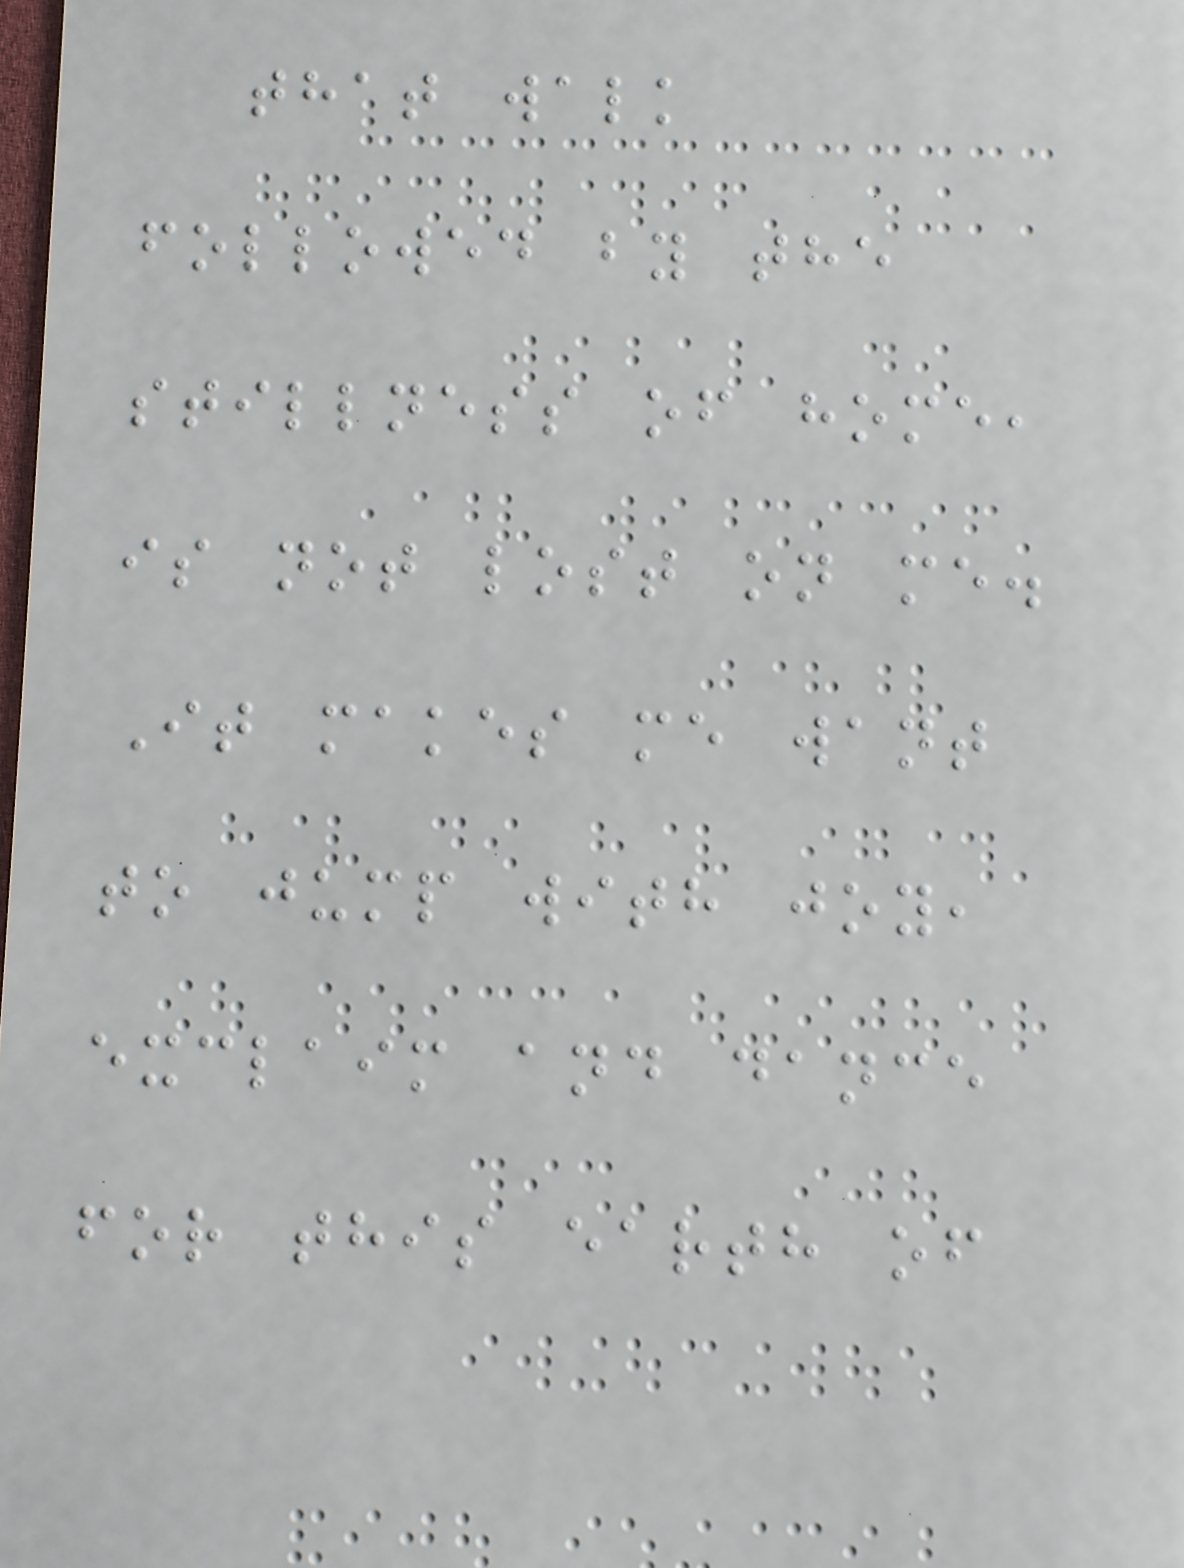that walk
followed by the
stillness of home,
is not lost on me.
It makes me want
to jump with joy,
exclaim and dance
for this earth of
